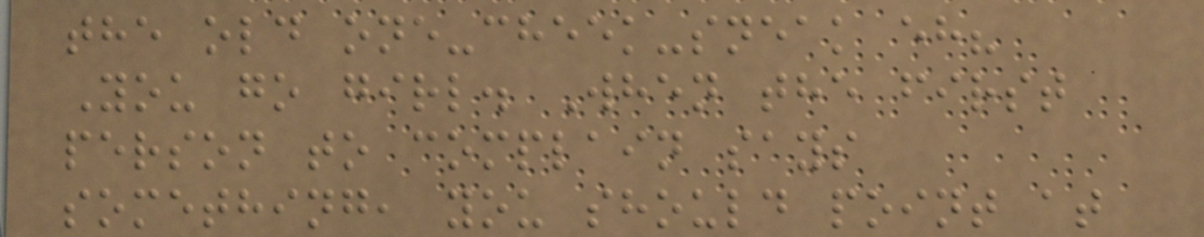the old one-cheek-sneak eh?
You go girl. When the first
person to complain says
something, you should point at
